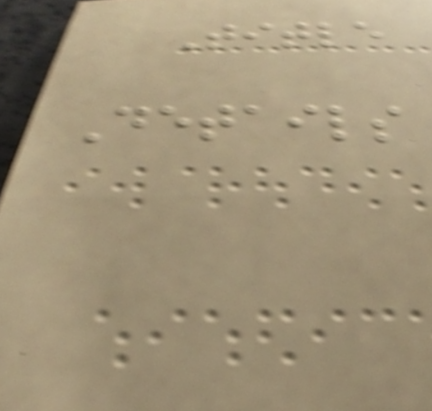Title
Details
